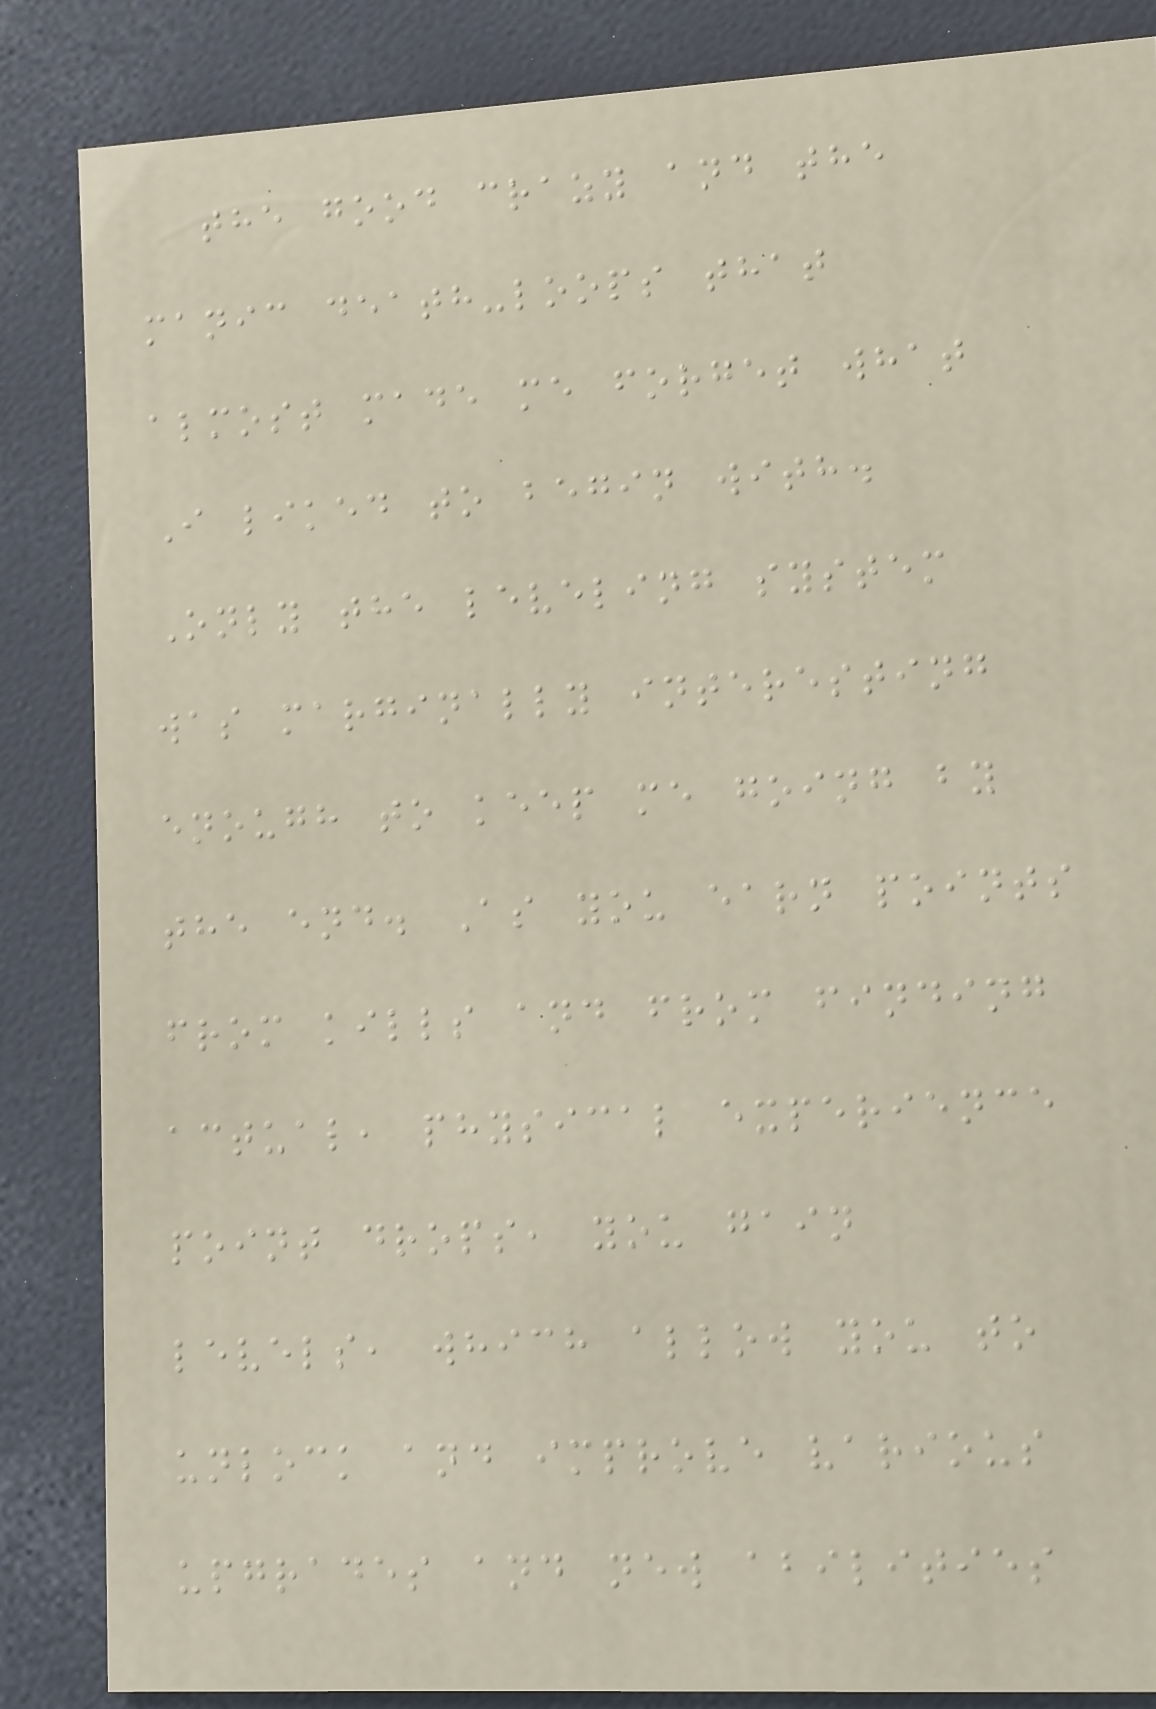the good crazy and the
manic death-loops that
almost made me forget what
I liked to begin with.
Only the leveling system
was marginally interesting
enough to keep me going by
the end. As you earn points
from kills and from finding
actual, physical experience
point drops, you gain
levels, which allow you to
unlock and improve various
upgrades and new abilities
